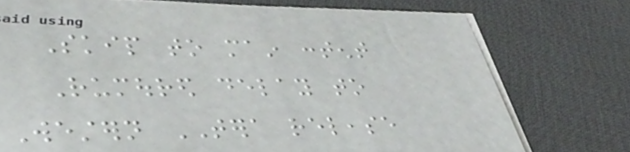Skip to main content
Rumoured delay to
Western TERA release
